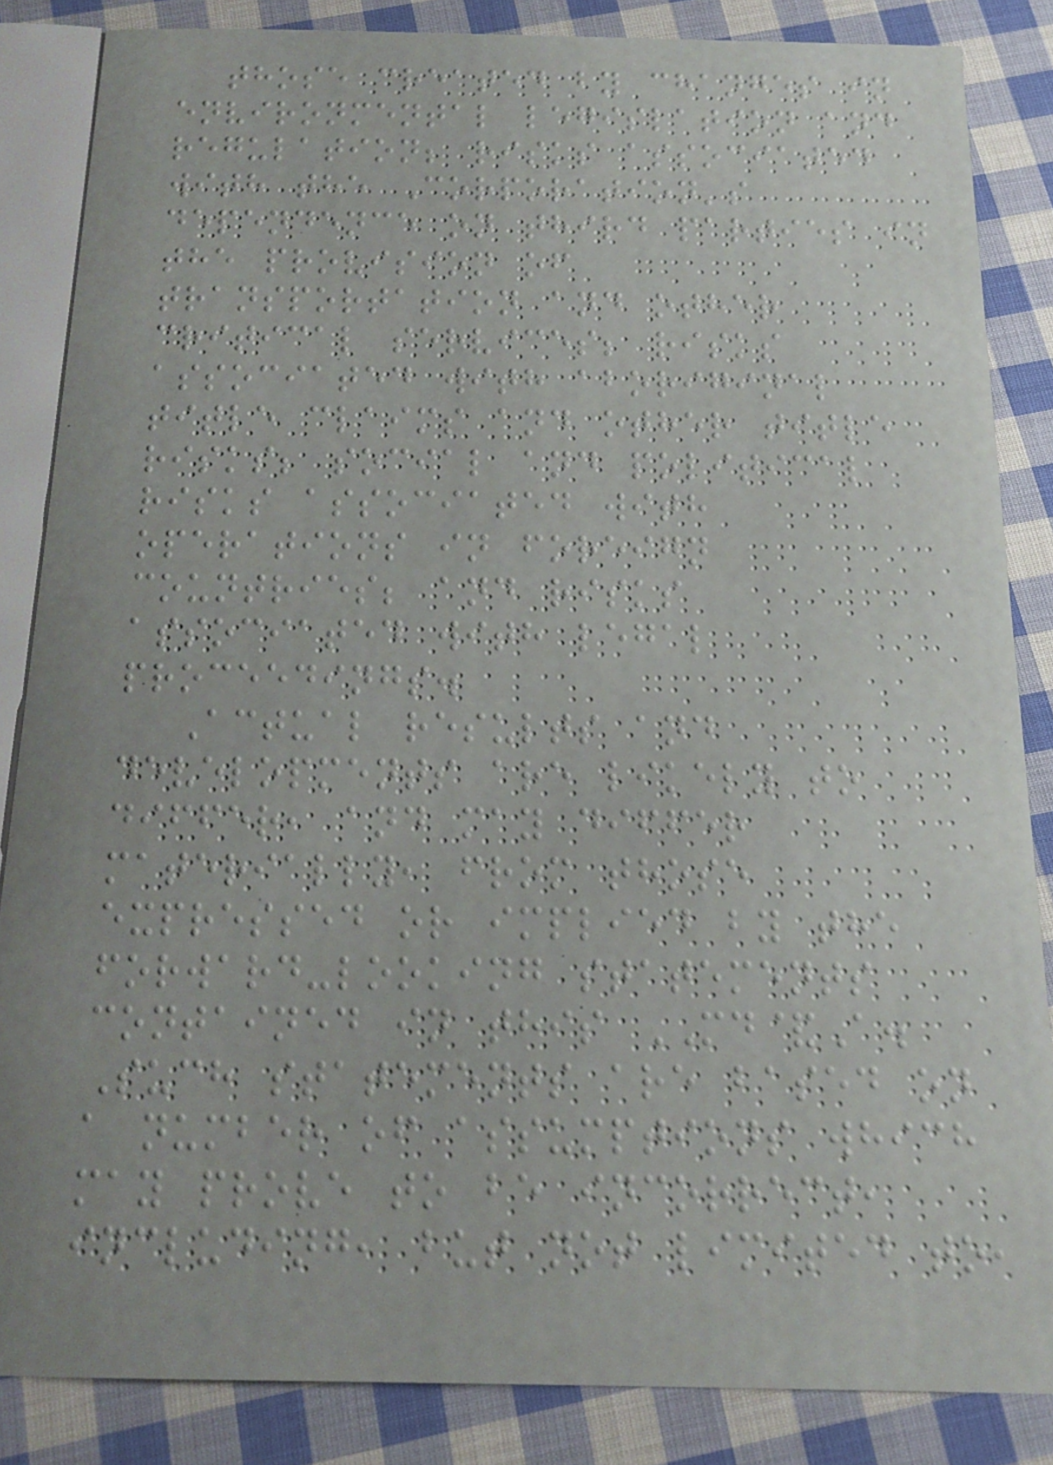those created by changes in
environmental legislation and
regulation; risks associated
with the Corporation's
dependence on third parties in
the provision of
transportation and other
critical services; risks
associated with aboriginal
title claims and other title
risks; social and political
risks associated with
operations in foreign
countries; and risks
associated with legal
proceedings.
Actual results and
developments are likely to
differ, and may differ
materially, from those
expressed or implied by the
forward-looking statements
contained in this MD&A.
Such statements are based on
a number of assumptions which
may prove to be incorrect,
including, but not limited to,
